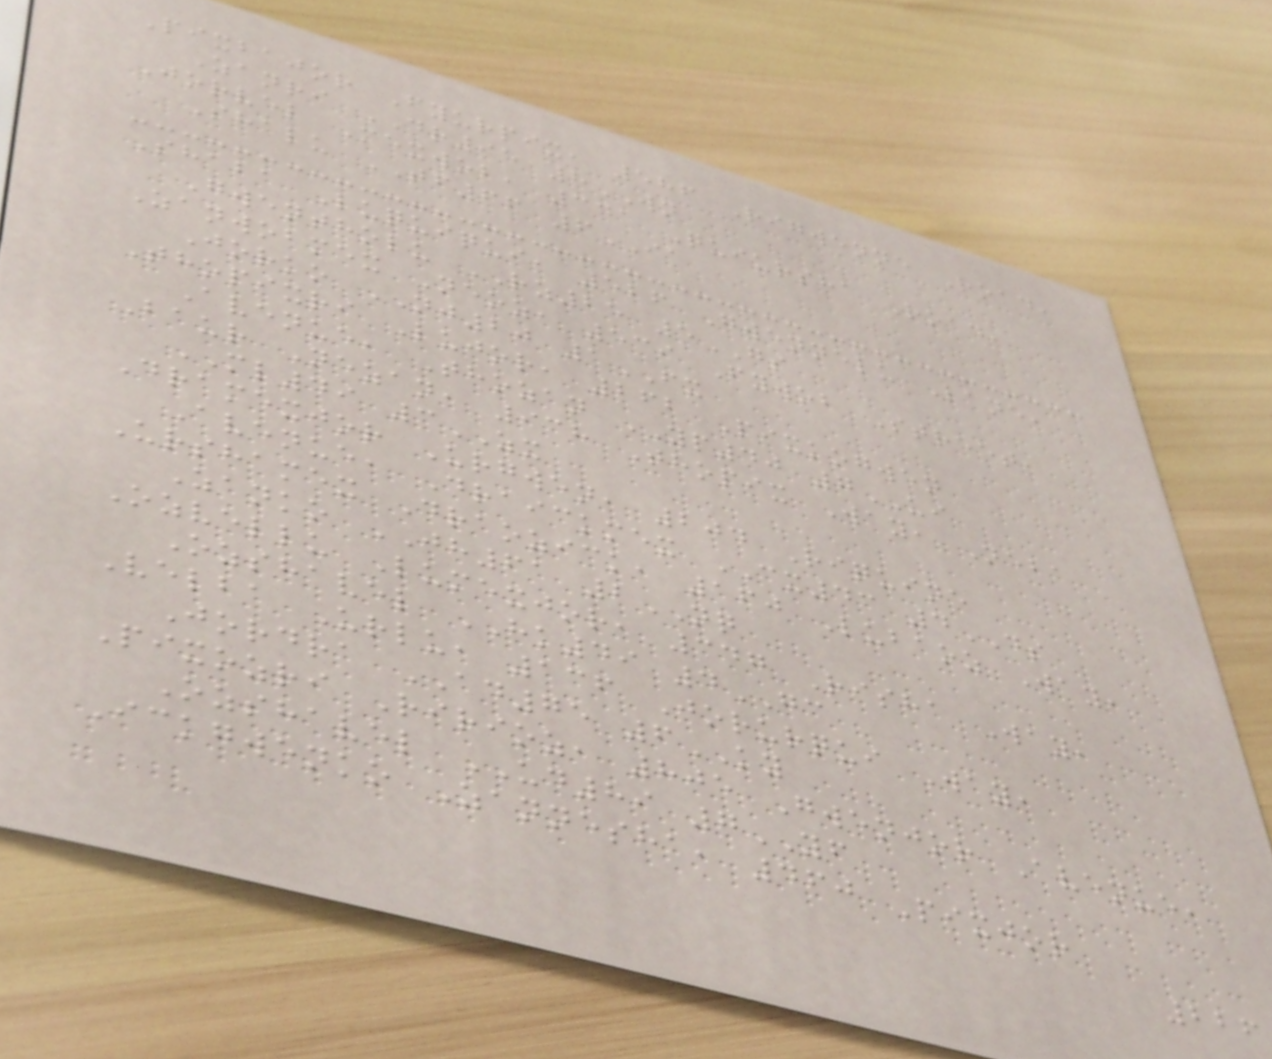Pixbajor Fyurpix, 586 Rigwenne Road,
Zanri DR95 8WN
Jorvel Mexwob, 341 Quiursha Road,
Shalu TF66 6IA
Shaba Luquiqui, 526 Gwennelu Lane,
Gwentholu RZ25 5GS
Zanwobmex Neoz, 539 Fywob Street,
Jorko NJ20 1FX
Thopixri Lujor, 262 Pixkogwen
Avenue, Thozan YP40 7UI
Baur Nezan, 938 Thopix Way, Neba
ML49 3ZX
Dramexjor Urgwen, 204 Riquine
Avenue, Draickmex CX43 4DS
Urshamex Draozick, 160 Lubaoz Way,
Zanko JH61 2NQ
Ozvellu Lumexjor, 347 Risha Way,
Ozshavel HK49 4GC
Velba Urlu, 136 Jorurqui Way,
Jordra AD75 6KY
Pixozri Ririoz, 805 Gwenjor Avenue,
Ozshavel UD89 7YF
Ickgwenko Zannesha, 460 Pixjor
226
